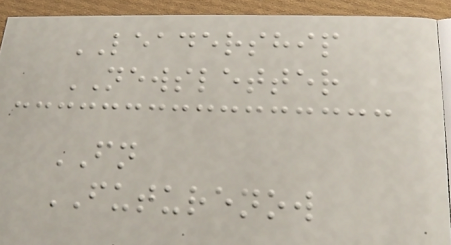LEADERSHIP
NEWSLETTER
FN
FUTURENOW
